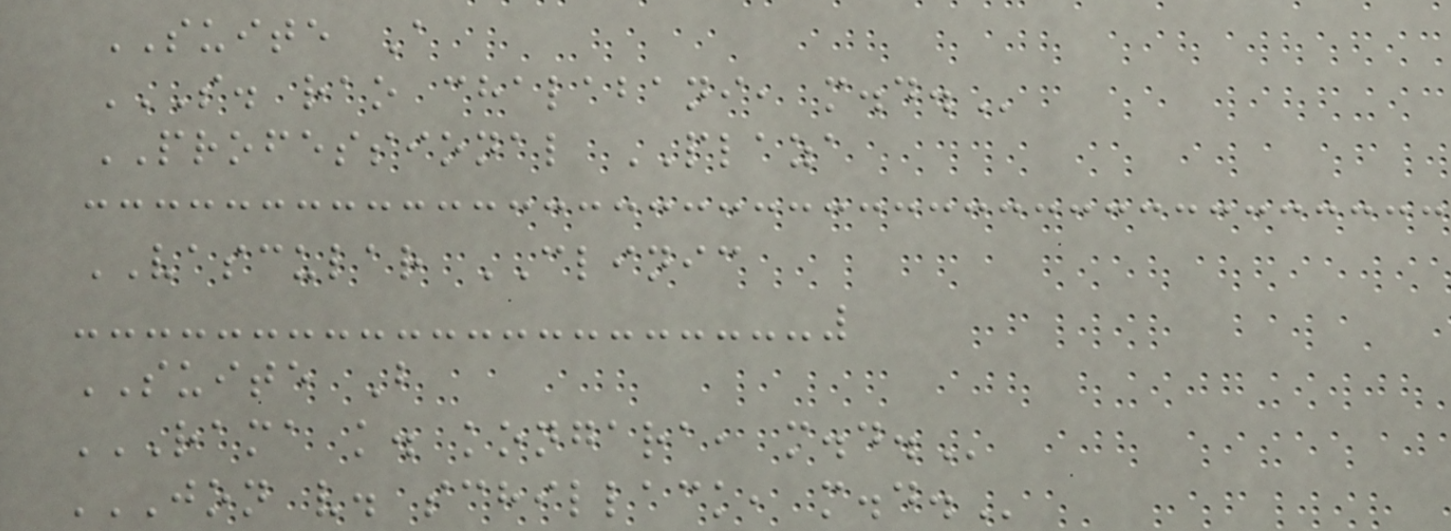SUITE A
S. RAO CHALABANI, M.D.
PROFESSIONAL PLAZA
VASCULAR CLINIC
SUITE B
RAMA K. KONGARA, M.D.
JON V. SCHILLACK, M.D.
